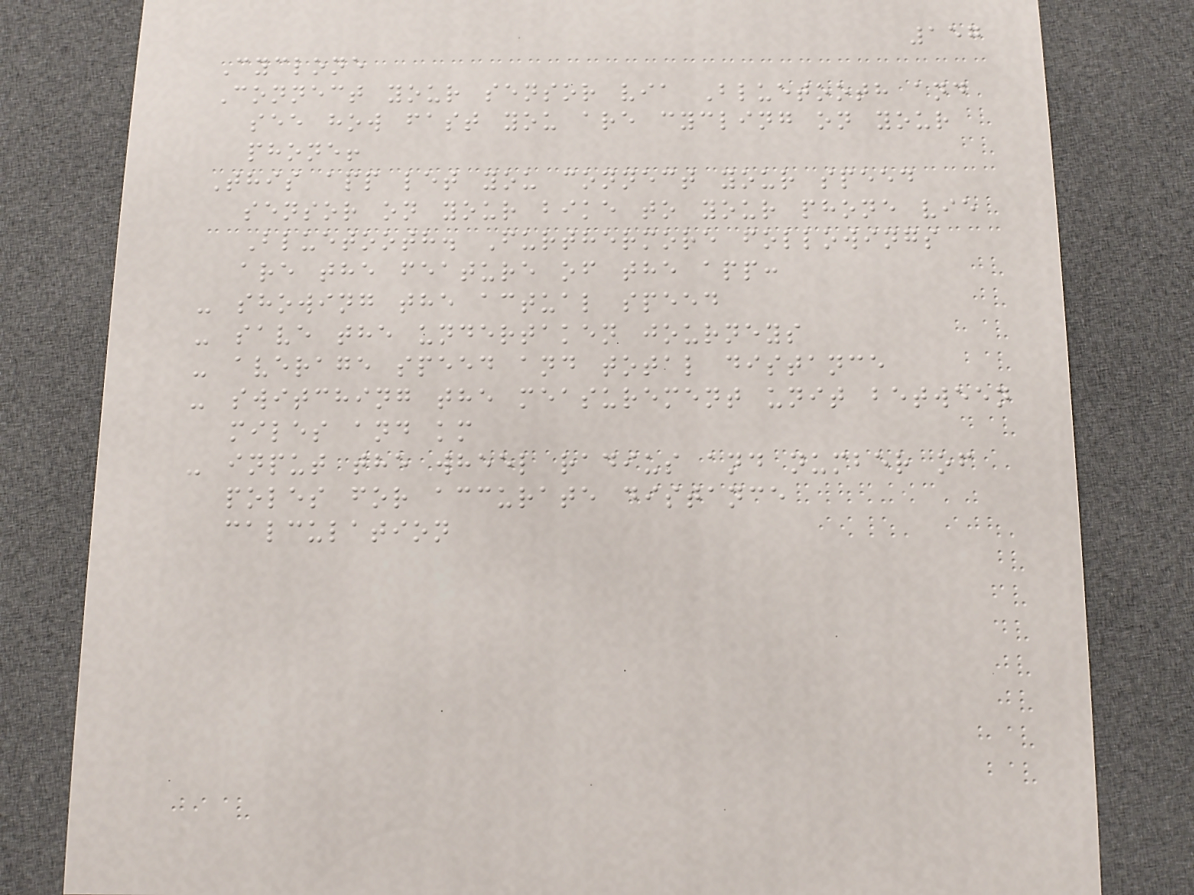157
Cyclone
Connect your sensor via Bluetooth and
see how fast you are cycling on your
phone!
This app let you connect your speed
sensor on your bike to your phone vie
Bluetooth. Furthermore followings
are the feature of the app:
- showing the actual speed
- save the undertaken journeys
- average speed and total distance
- switching the measurement unit between
miles and km
- input the wheel radius and number of
poles for accurate distance
calculation
